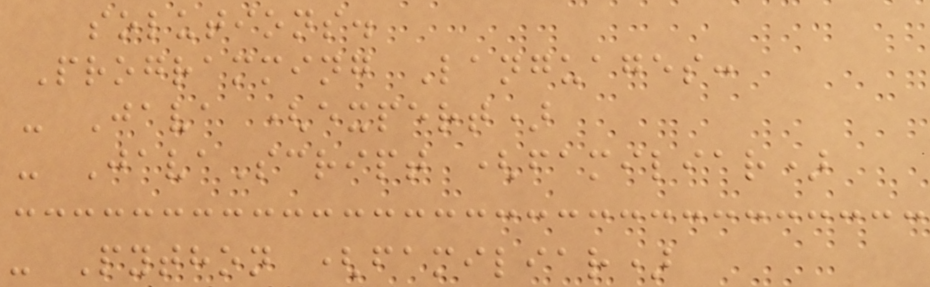solutions.
Programming Languages:
- Java (expert)
- JavaScript (familiar)
- Python (familiar)
